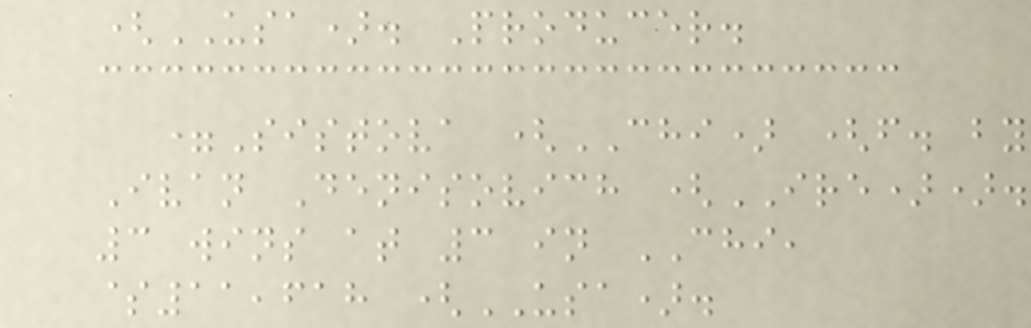(USA). Producer.
=Sistova (CHI) (f. by
Ivan Denisovich (IRE)).
3 wins at 3 in CHI,
$11,618 (USA).
